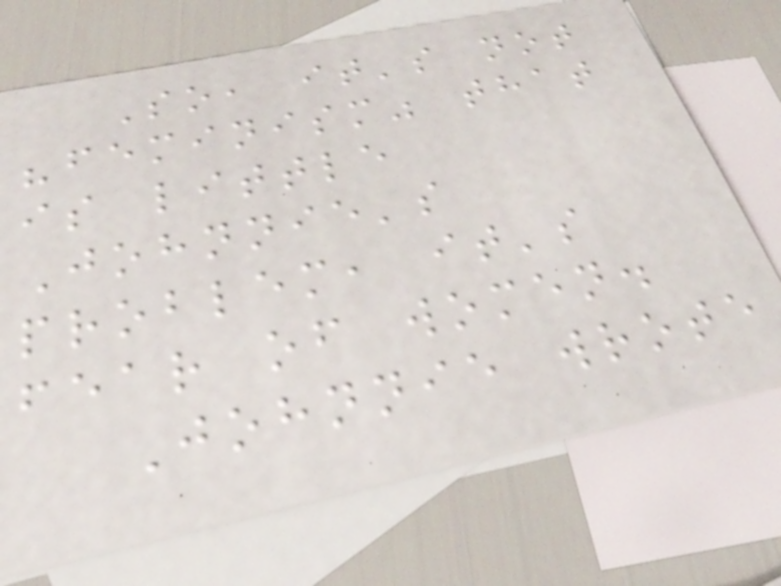So, it's not
"feminism" that
is little
Johnnie's
problem, it's
fear of women.
Johnnie wrote
